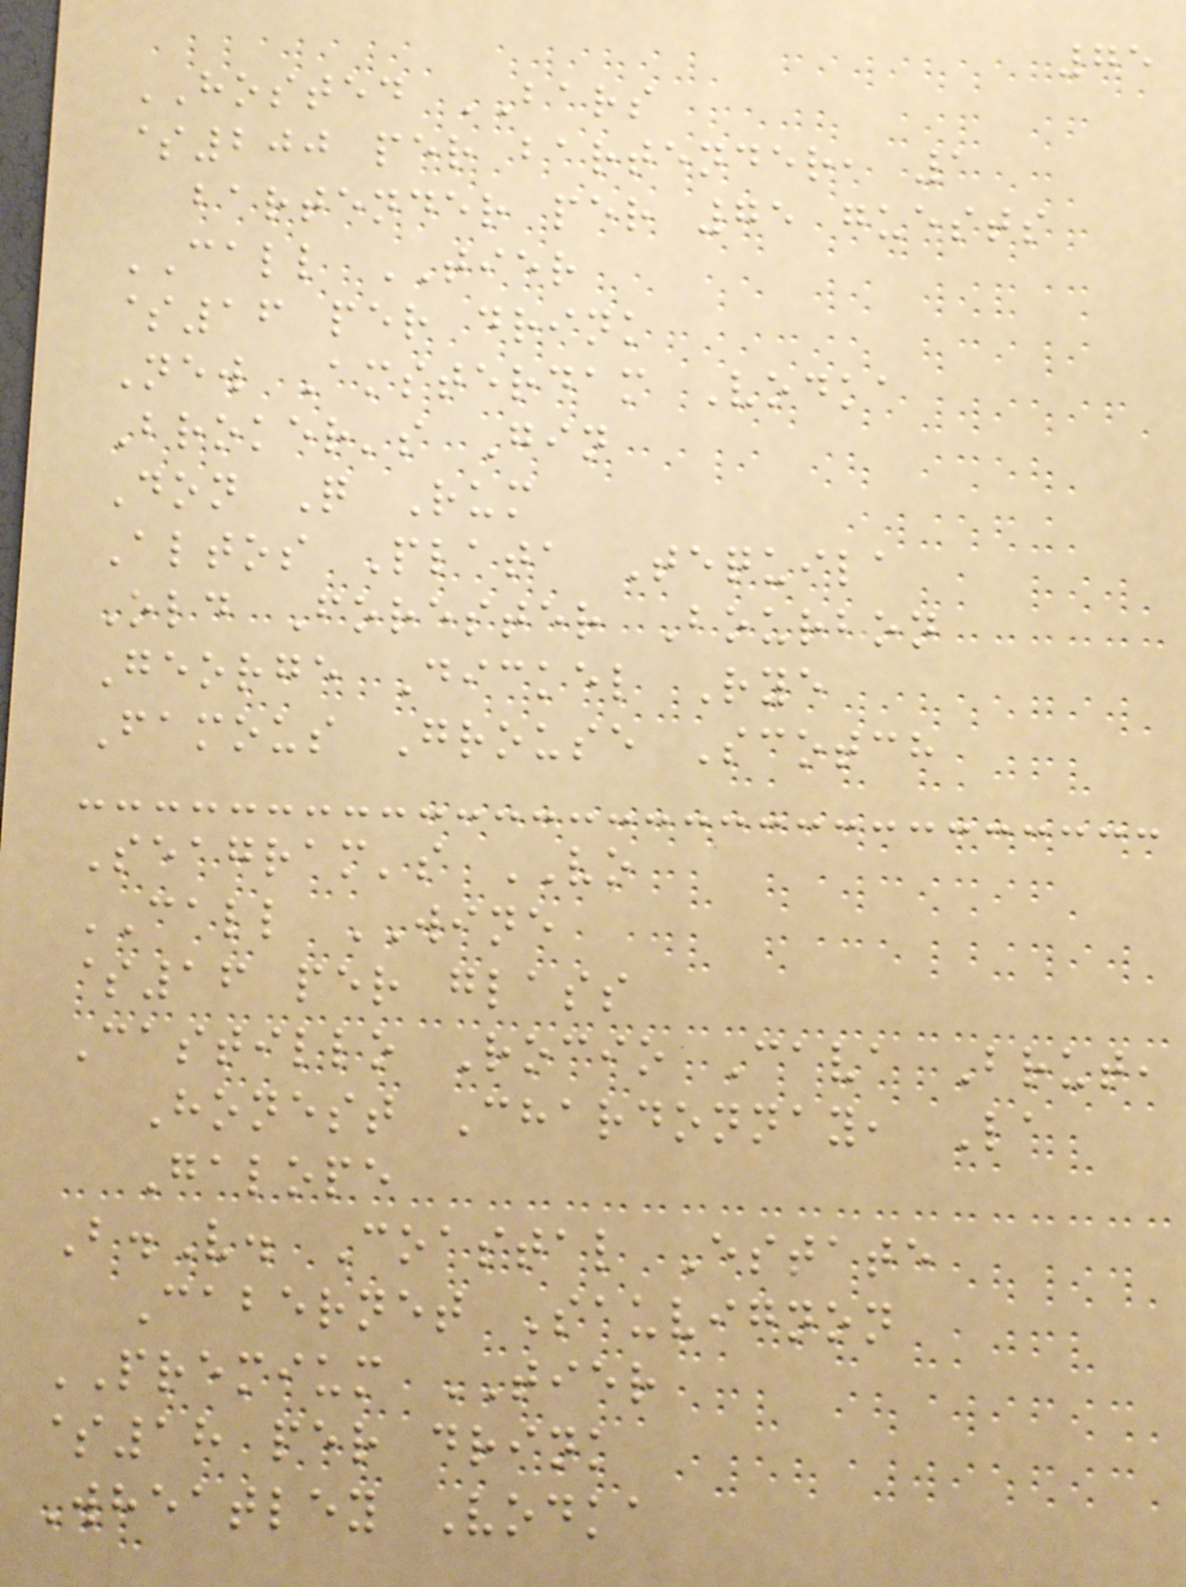75
HOSTED BARS
$200 per bartender, 1
bartender per 75 guests
CALL TIER
$16 per drink
New Amsterdam Vodka
Broker's Gin
Don Q Rum
Altos Plata Tequila
Old Forester Bourbon
George Dickel Rye
Famous Grouse Scotch
Seagram's VO
CALL WINE
$16 per glass
Castillo Rocio Cava Brut,
Honest Chardonnay, La
Galope
B.V. Coastal Estate
Cabernet Sauvignon
PREMIUM TIER
$18 per drink
Wheatley Vodka
